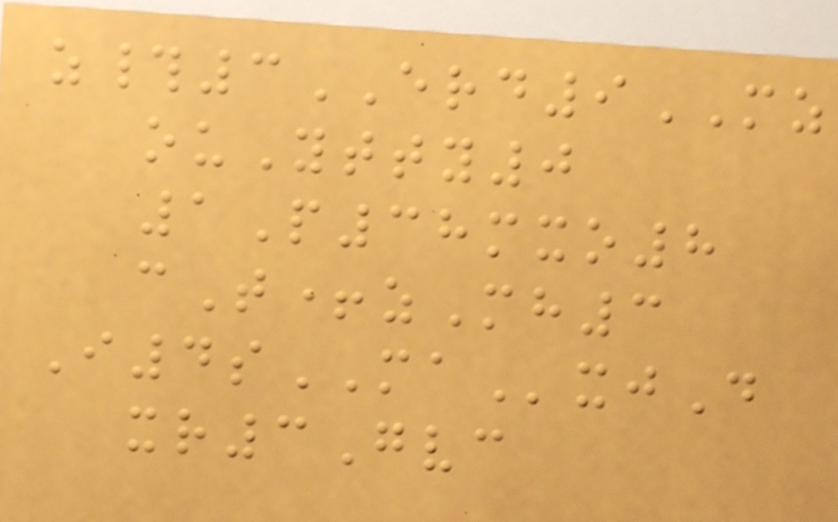z#3ERD9MZ
ouYtty0
1P38mxo8
cT+zMh3
I4sMAxjD
xr3Gvc
